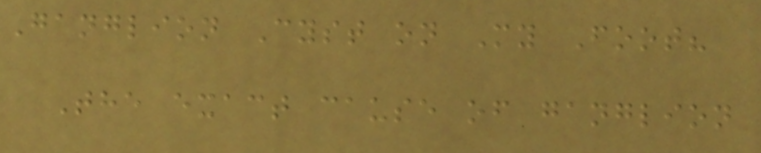Ganglion Cyst on My Foot?
The exact cause of ganglion
